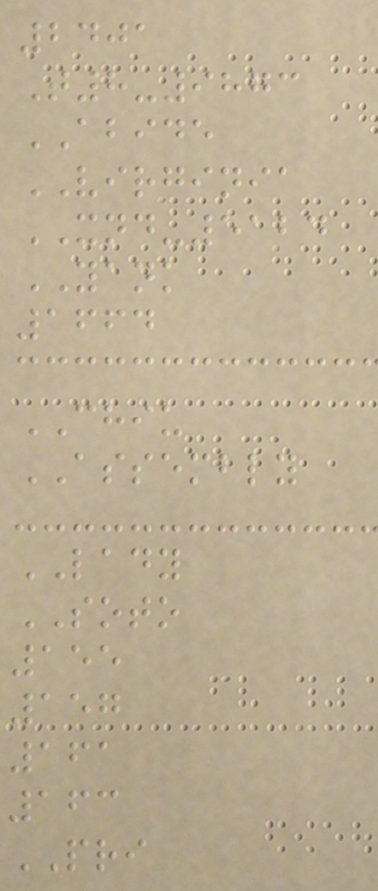2401
T8-9873
ABIDE
VIRGINIA
XND-5124
YANK
1664
CHIU
ASSEMBLY
LADY
SOTO
155
157
161
163
PRI
